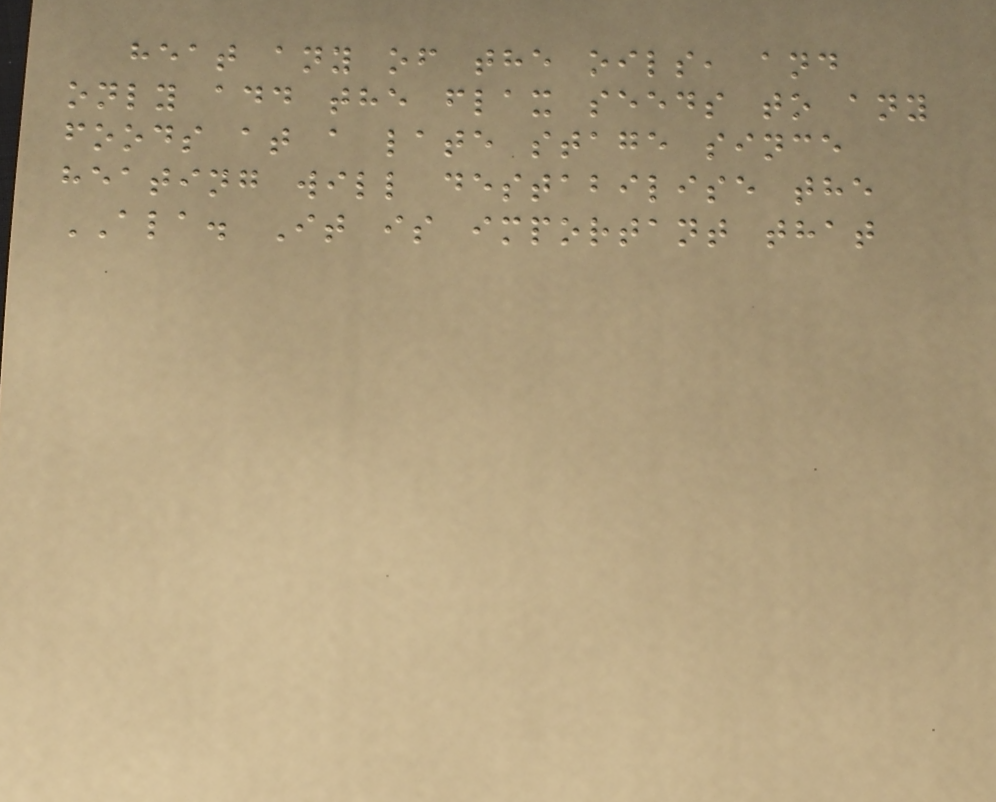heat any of the oils, and
only add the flax seeds to any
foods at a late stage since
heating will destabilise the
ALA. It is important that
